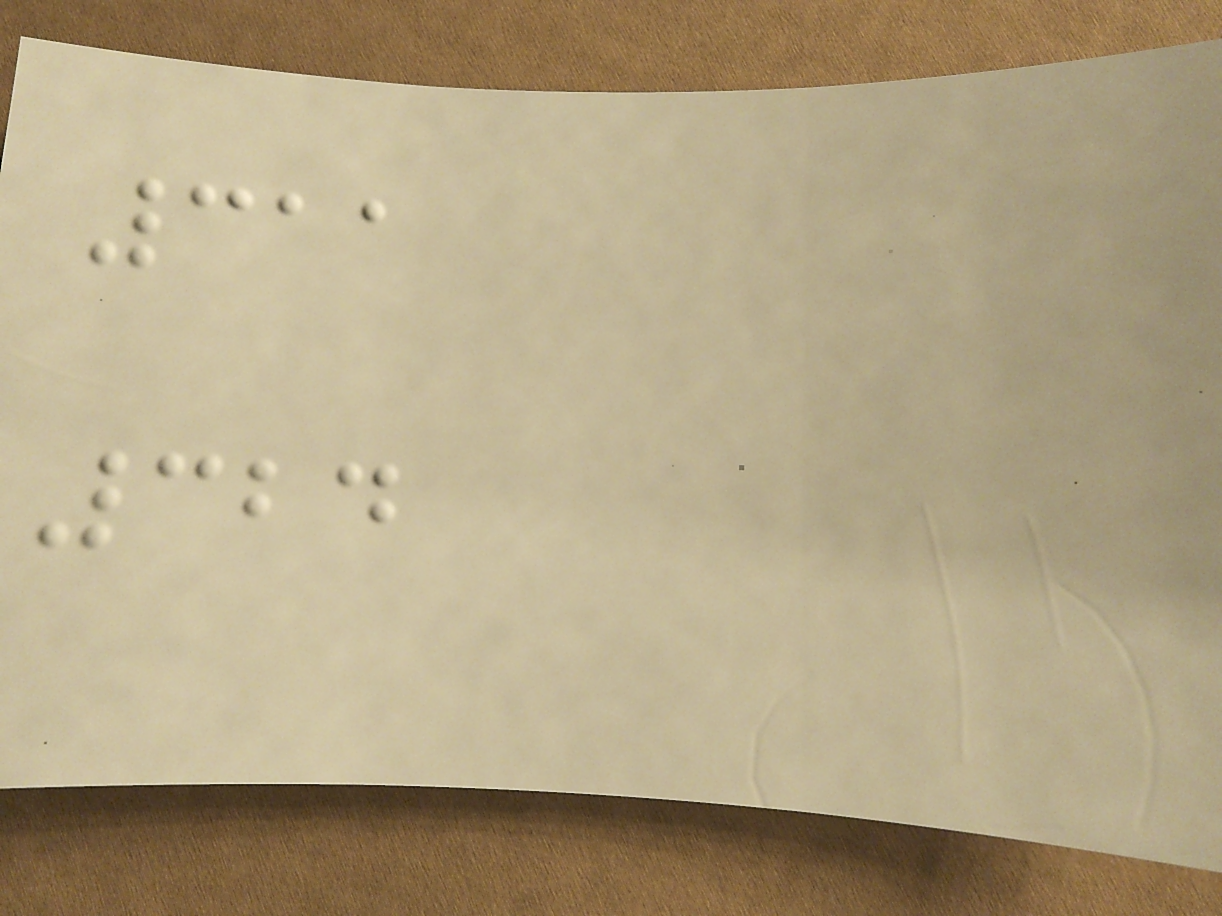311
324
